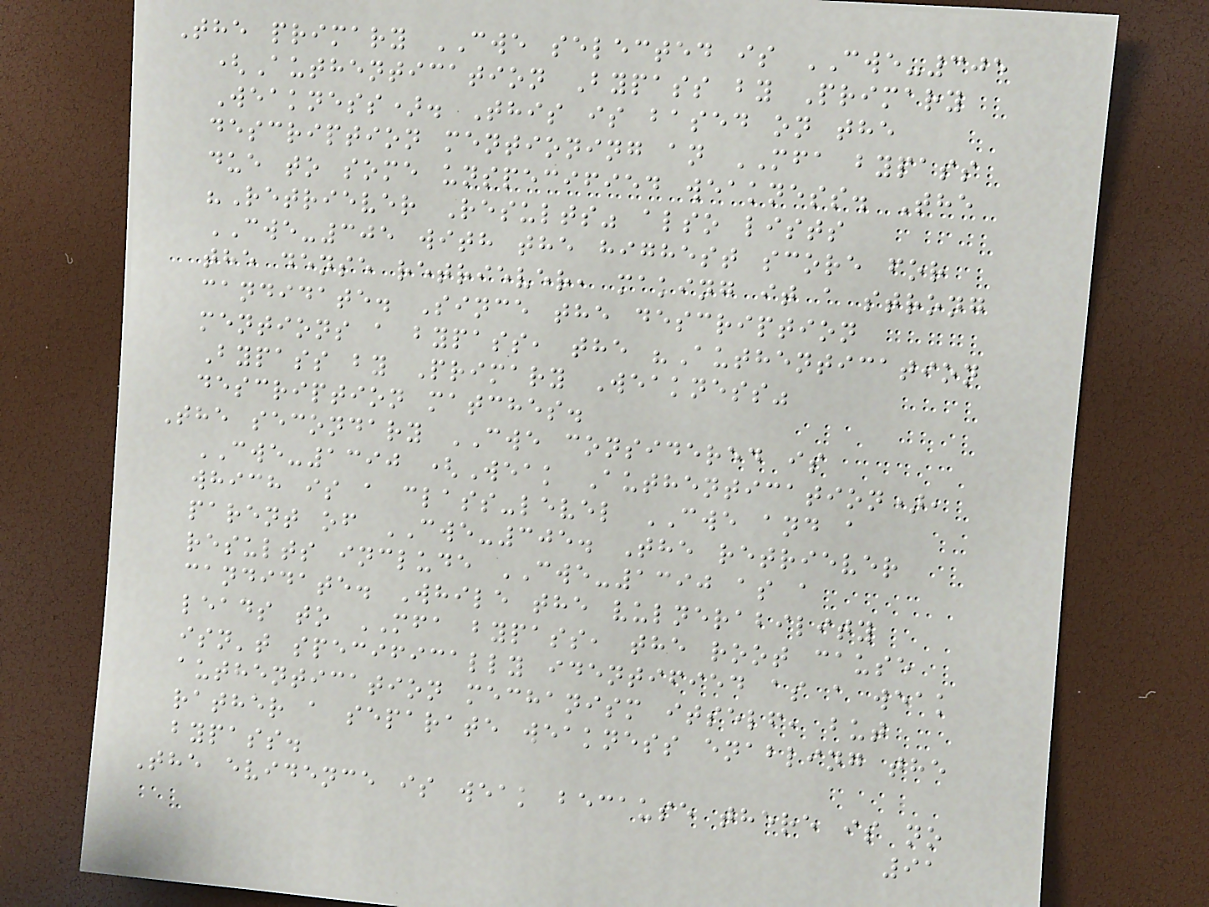The primary CWE selected is CWE-305
(Authentication Bypass by Primary
Weakness). This is based on the
description mentioning an MFA bypass
due to some unspecified weakness. The
"Retriever Results" also lists
CWE-305 with the highest score for
the dense retriever, making it a strong
candidate. Since the description
mentions a bypass, the "Authentication
Bypass by Primary Weakness"
description matches.
The secondary CWE considered is
CWE-1390 (Weak Authentication),
which is a class-level CWE and a
parent of CWE-305. The retriever
results include CWE-1390 as a
candidate. While the vulnerability
leads to MFA bypass, the root cause
isn't specifically identified as a weak
authentication mechanism itself, but
rather a separate weakness enabling the
bypass.
The evidence is weak because there is no
91
